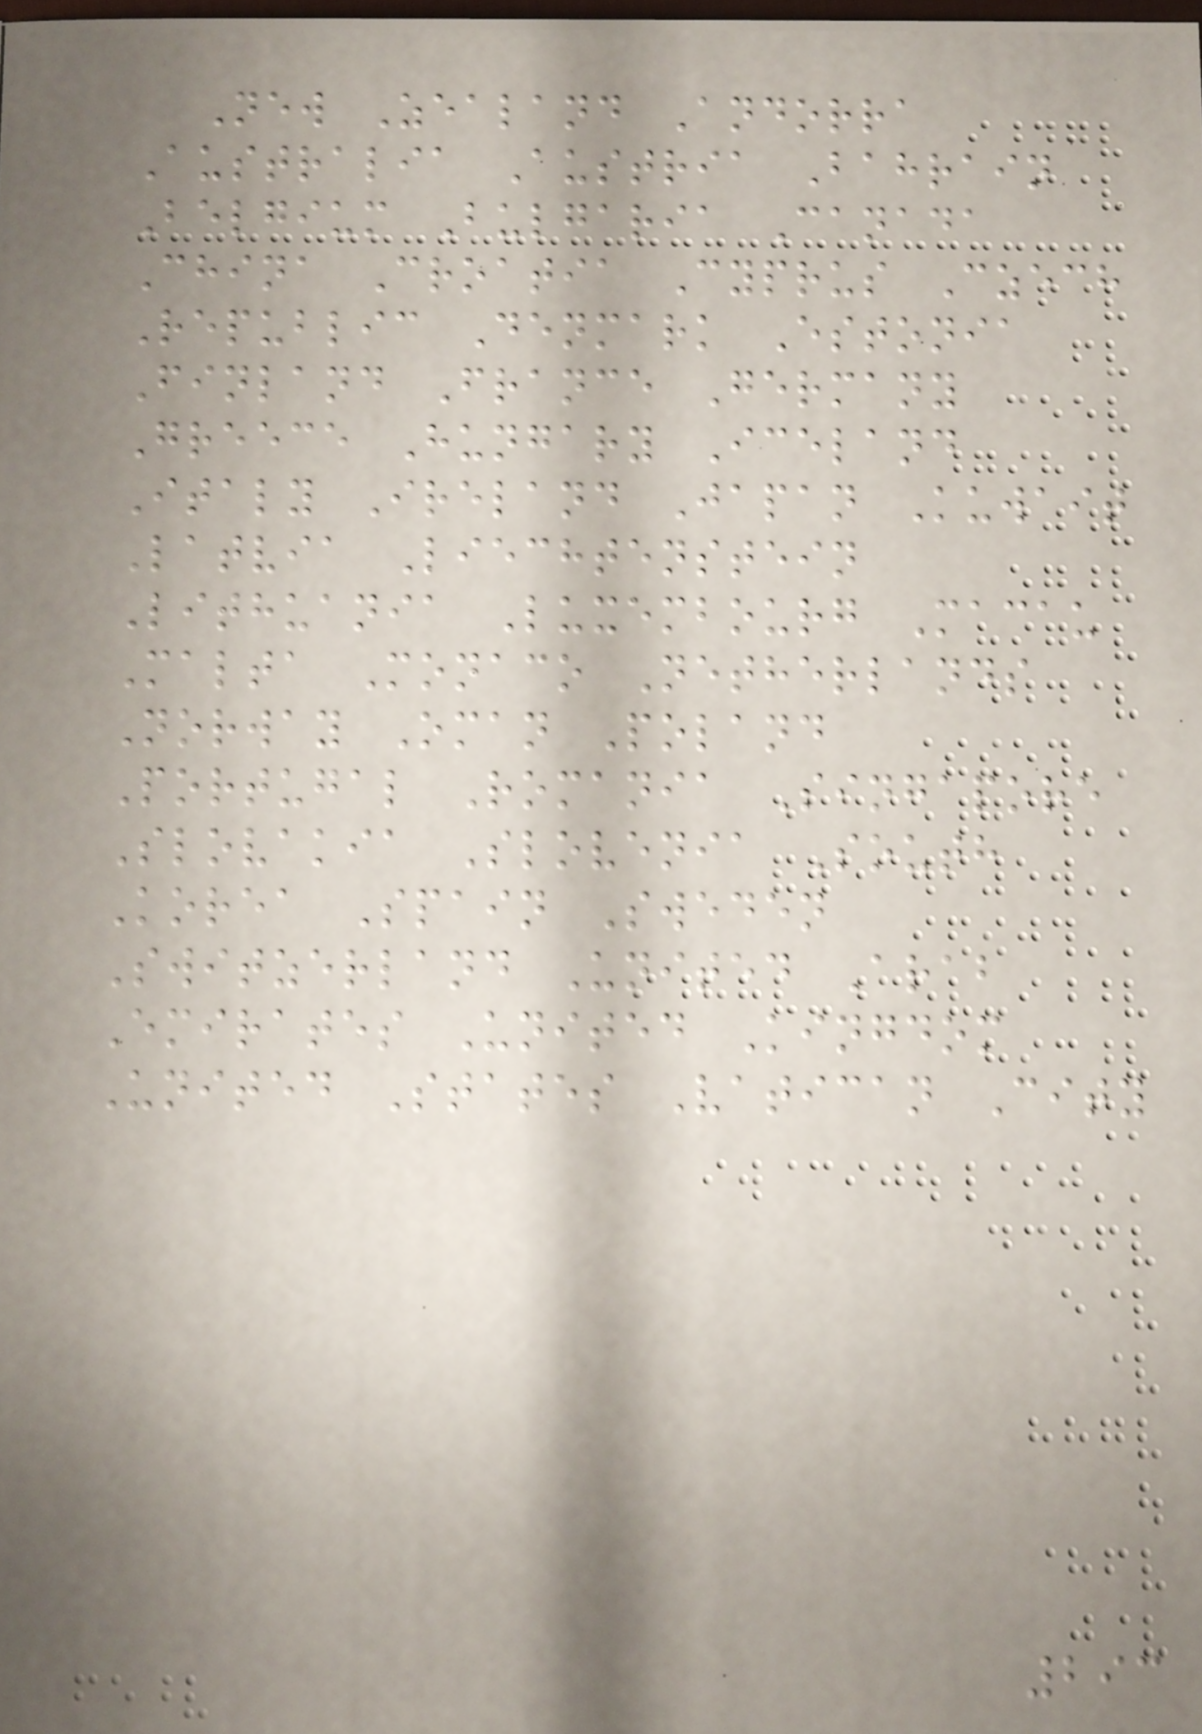New Zealand Andorra
Australia Austria Bahrain
Belgium Bulgaria Canada
China Croatia Cyprus Czech
Republic Denmark Estonia
Finland France Germany
Greece Hungary Iceland
Italy Ireland Japan Kuwait
Latvia Liechtenstein
Lithuania Luxembourg Macau
Malta Monaco Netherlands
Norway Oman Poland
Portugal Romania Singapore
Slovakia Slovenia South
Korea Spain Sweden
Switzerland United Arab
Emirates United Kingdom
United States Vatican City
293
